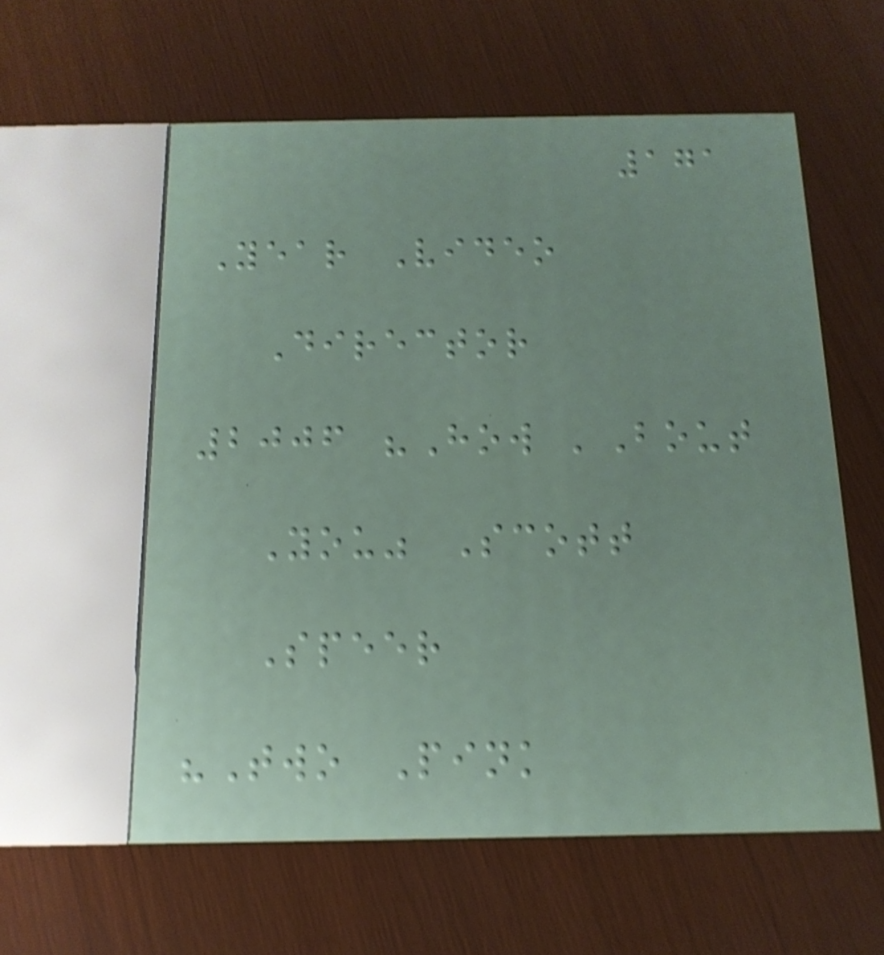171
Year Video
Director
2006 "How 'Bout
You" Scott
Speer
"Two Pink
